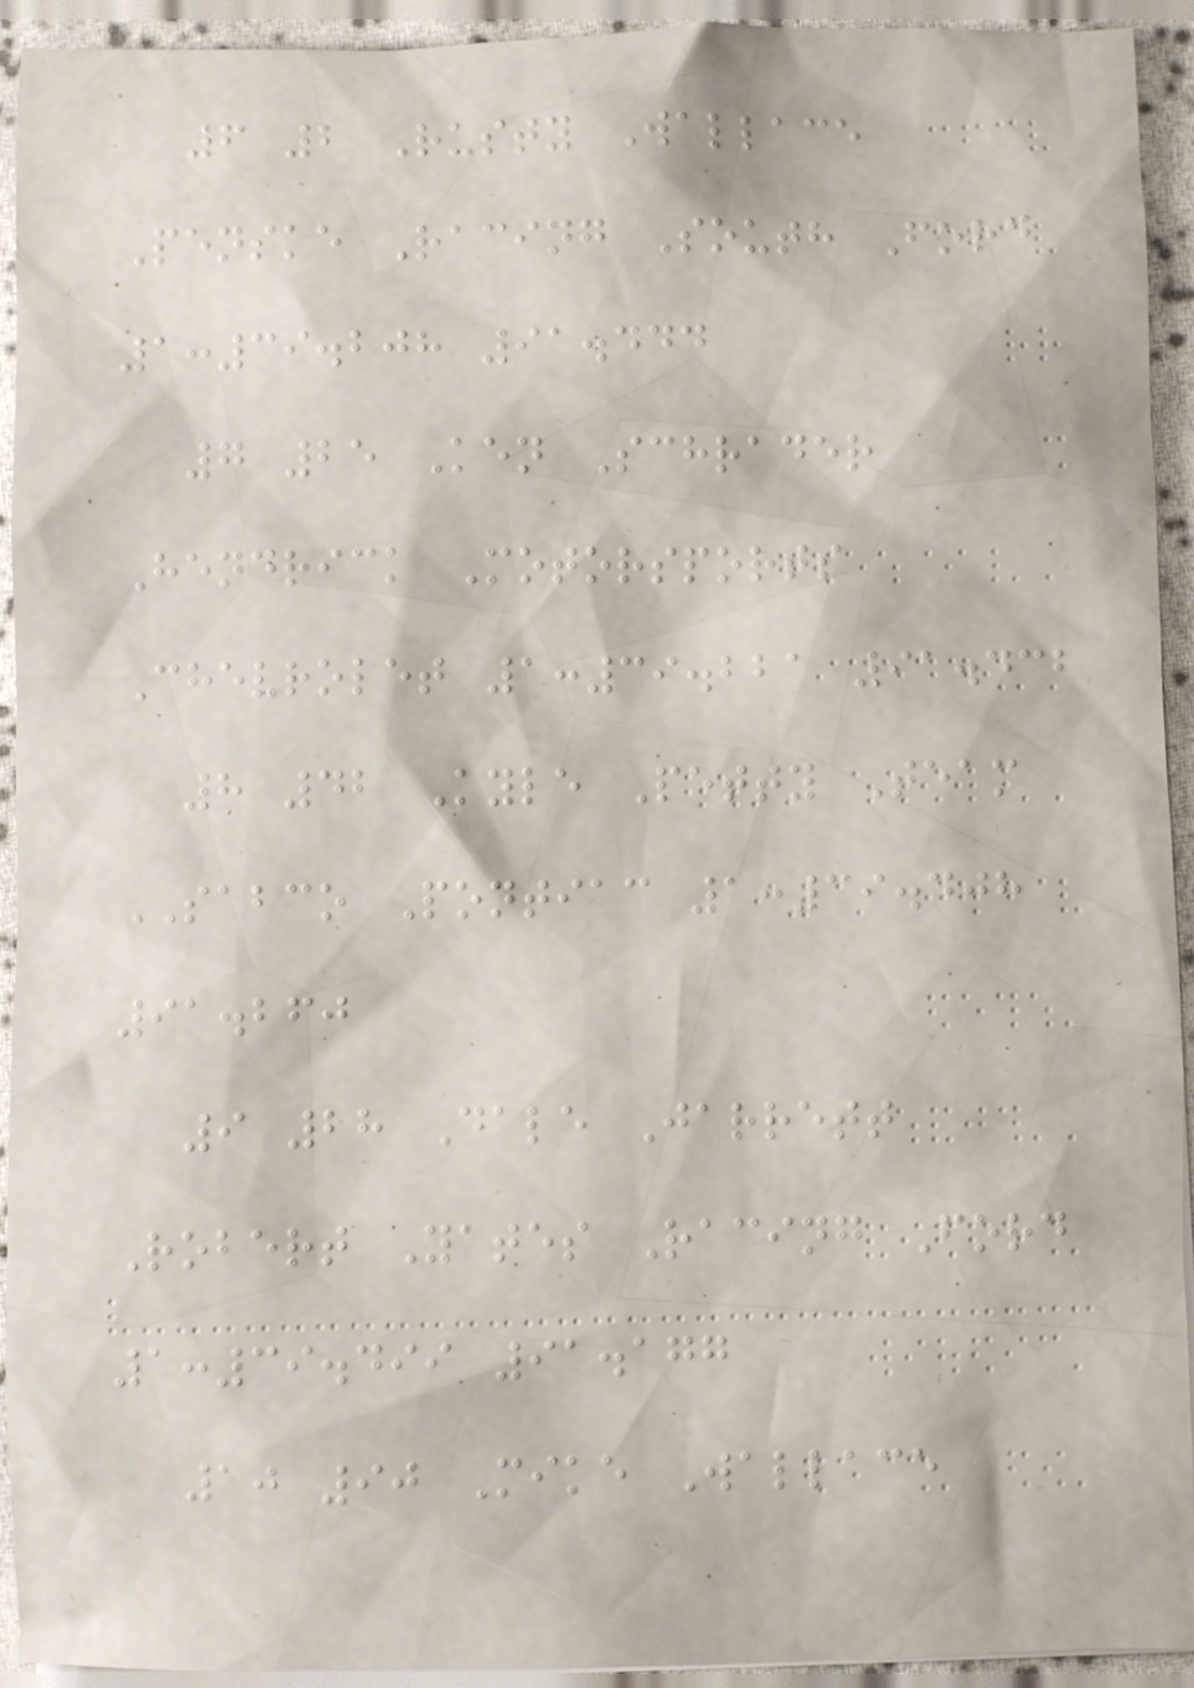6 2 Rusty Wallace
Penske Racing South Ford
1:39.208 91.444
7 25 Ken Schrader
Hendrick Motorsports
Chevrolet 1:39.221 91.432
8 42 Kyle Petty Team
SABCO Pontiac 1:39.408
91.260
9 28 Dale Jarrett
Robert Yates Racing Ford
1:39.499 91.177
10 90 Mike Wallace
